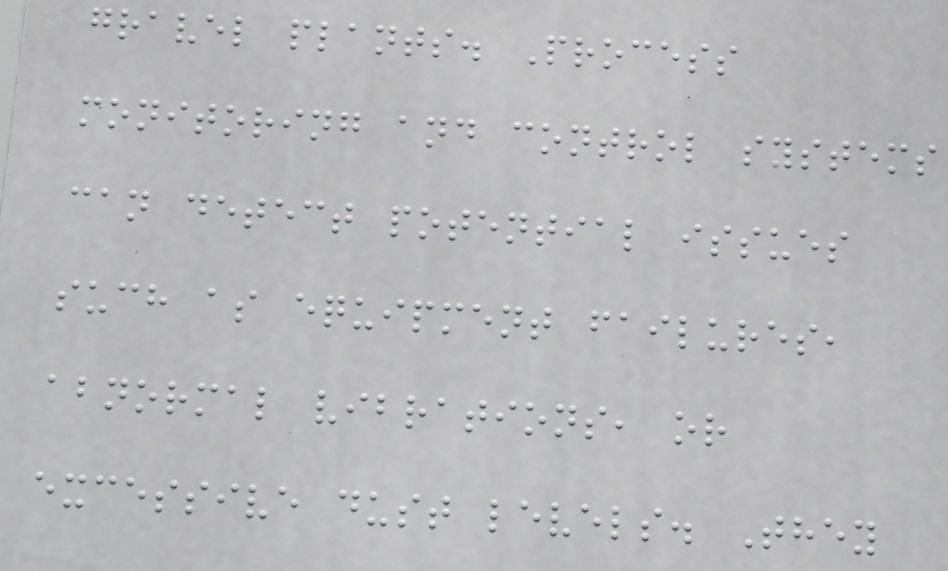gravel plants. Process
monitoring and control systems
can detect potential issues
such as equipment failures,
abnormal vibrations, or
excessive dust levels. They
